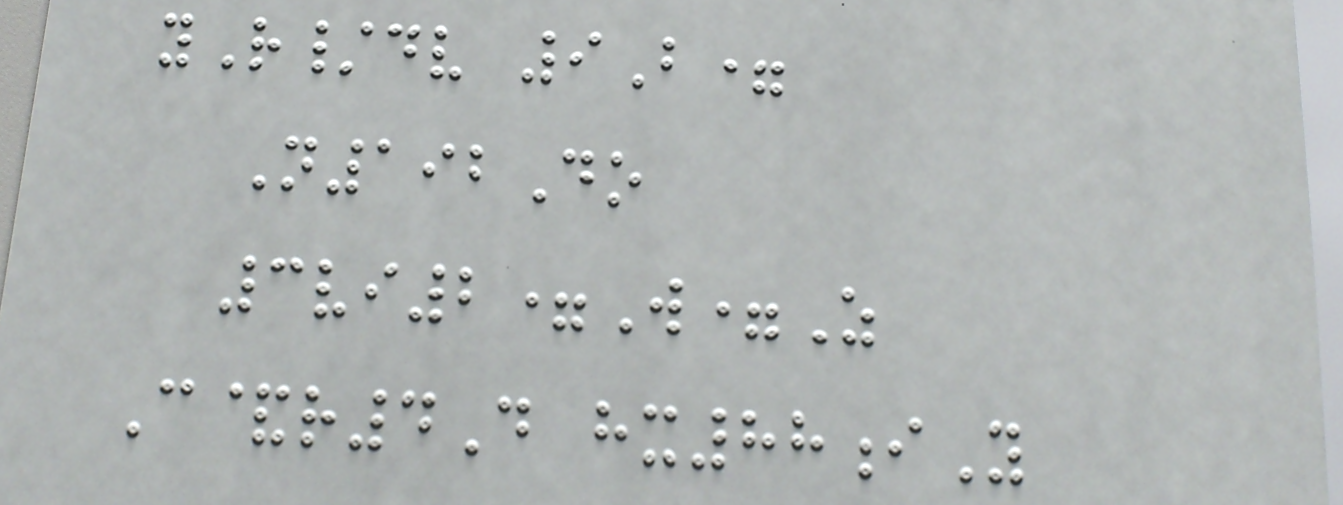yR/dv 9B=
N192Do
3vi2=W=Z
C&r4D hx88iY
